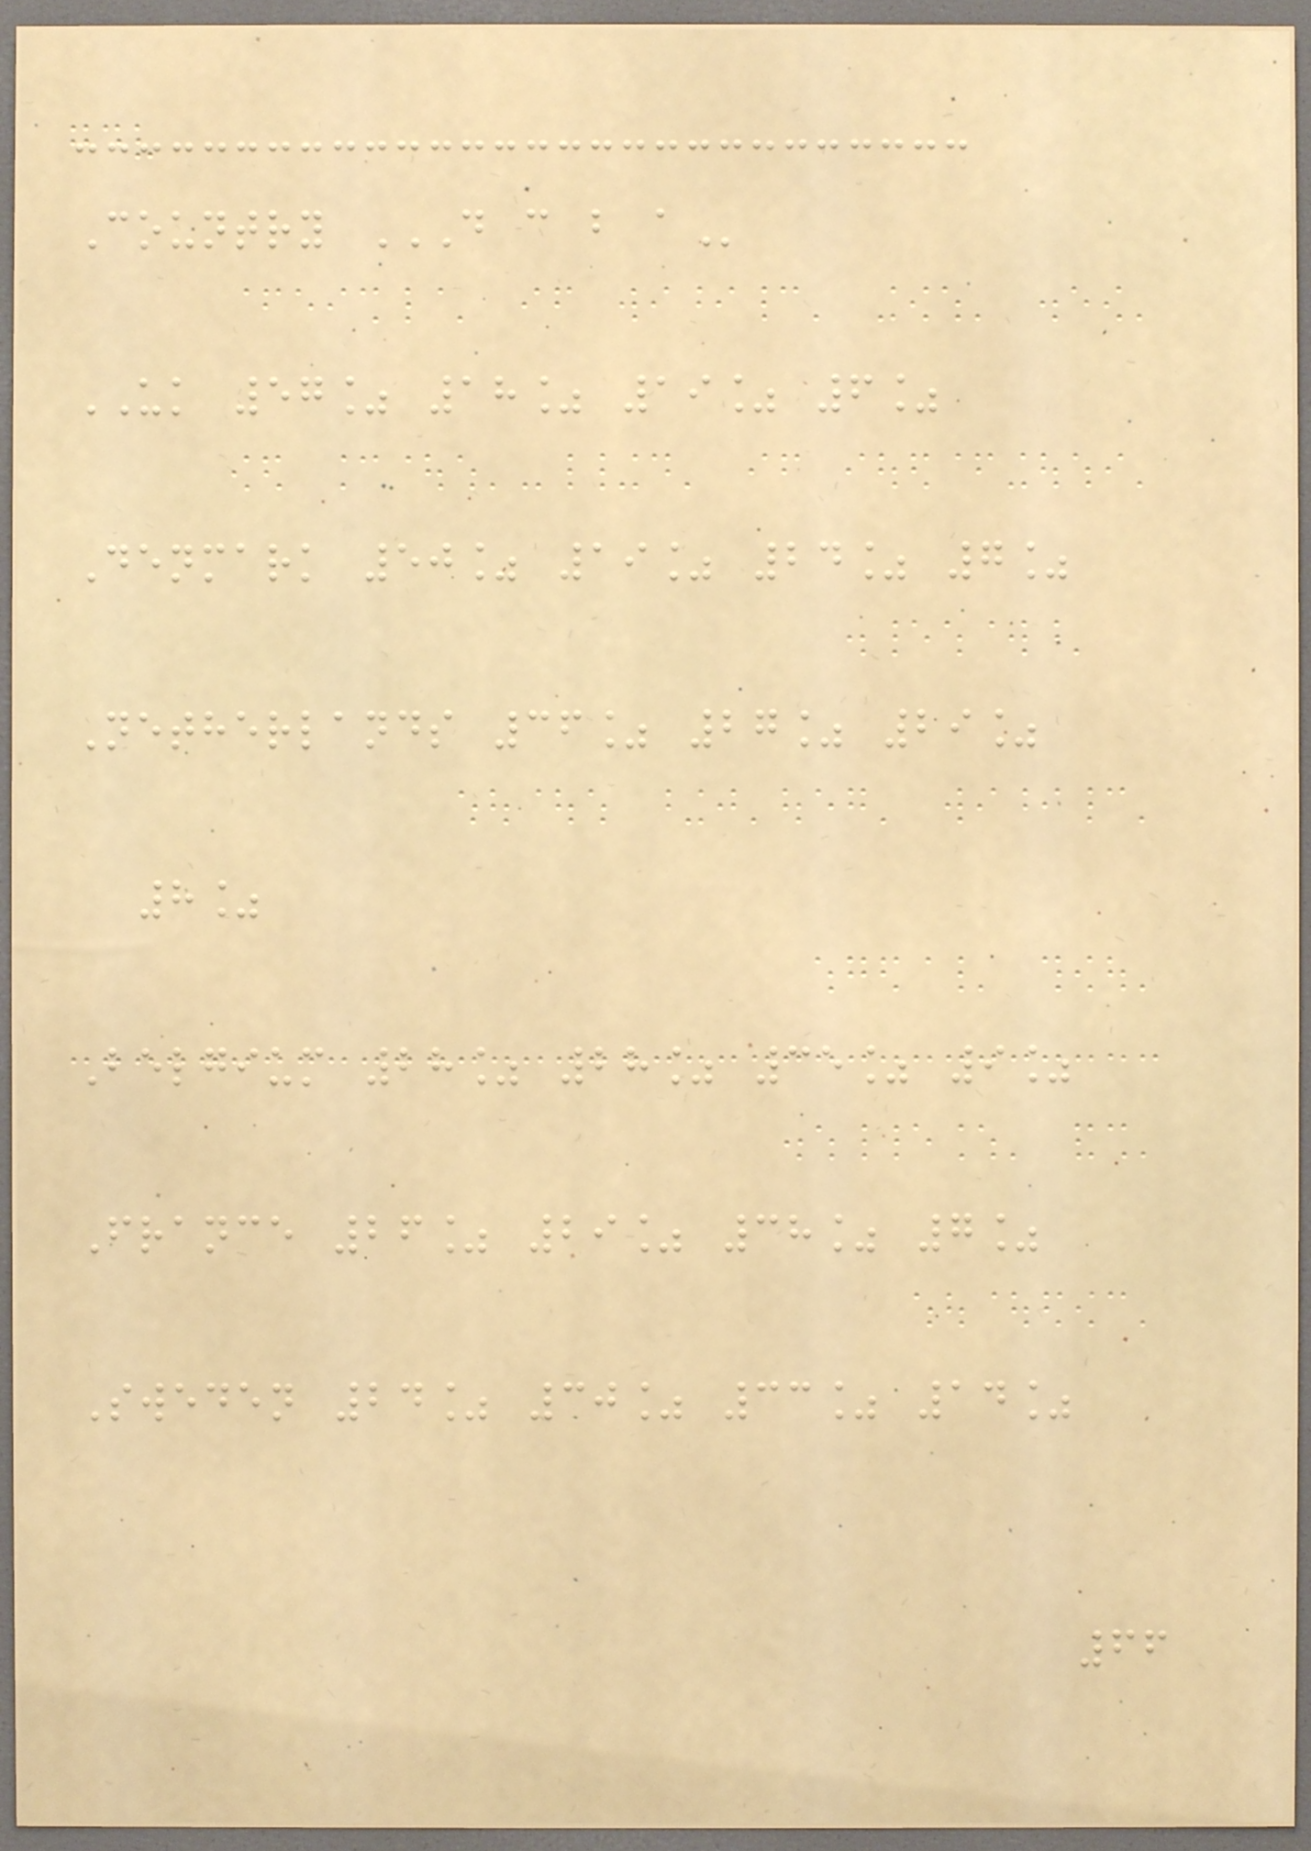Country D C B A
UK 57% 18% 19% 6%
Denmark 50% 19% 24% 7%
Netherlands 36% 27% 29%
8%
Belgium 28% 28% 35% 9%
France 26% 29% 38% 7%
Sweden 24% 30% 33% 14%
66
